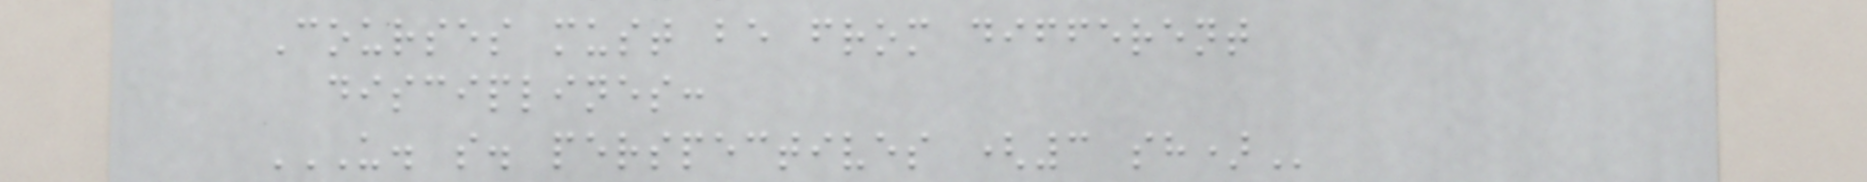Courses must be from different
disciplines:
U. S. PERSPECTIVES (3 SH)
